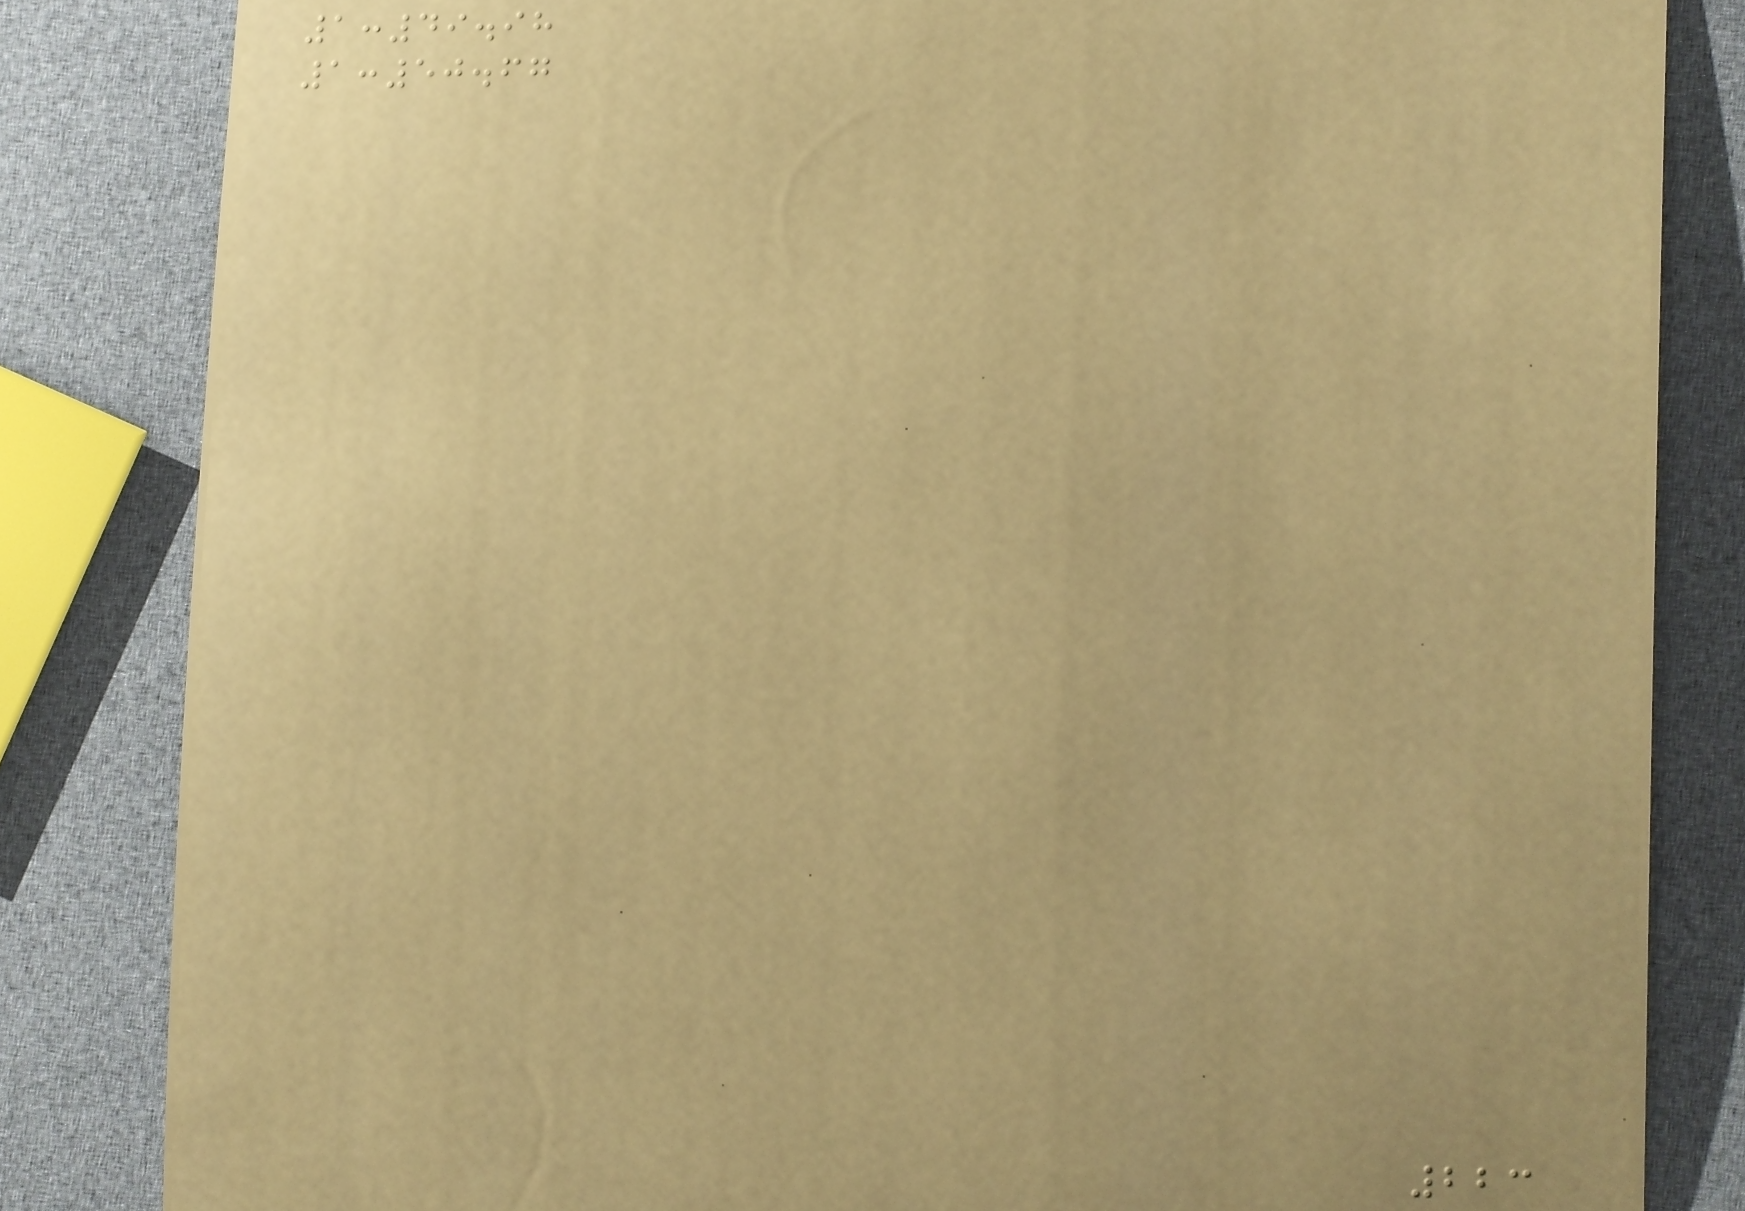1:49.98
1:50.67
223
